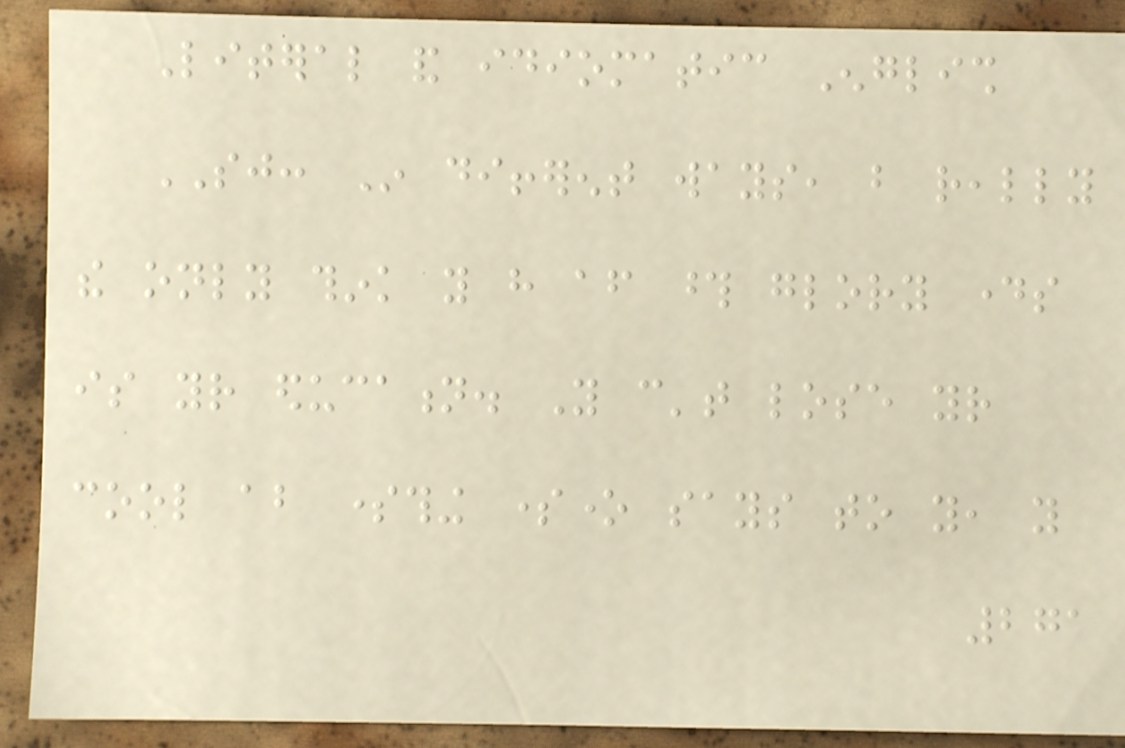Literal and idiomatic English
SJ: In different ways, but really
the only think you have after those glory days
is your education. You can't lose your
cool about something someone says to you, you
271
